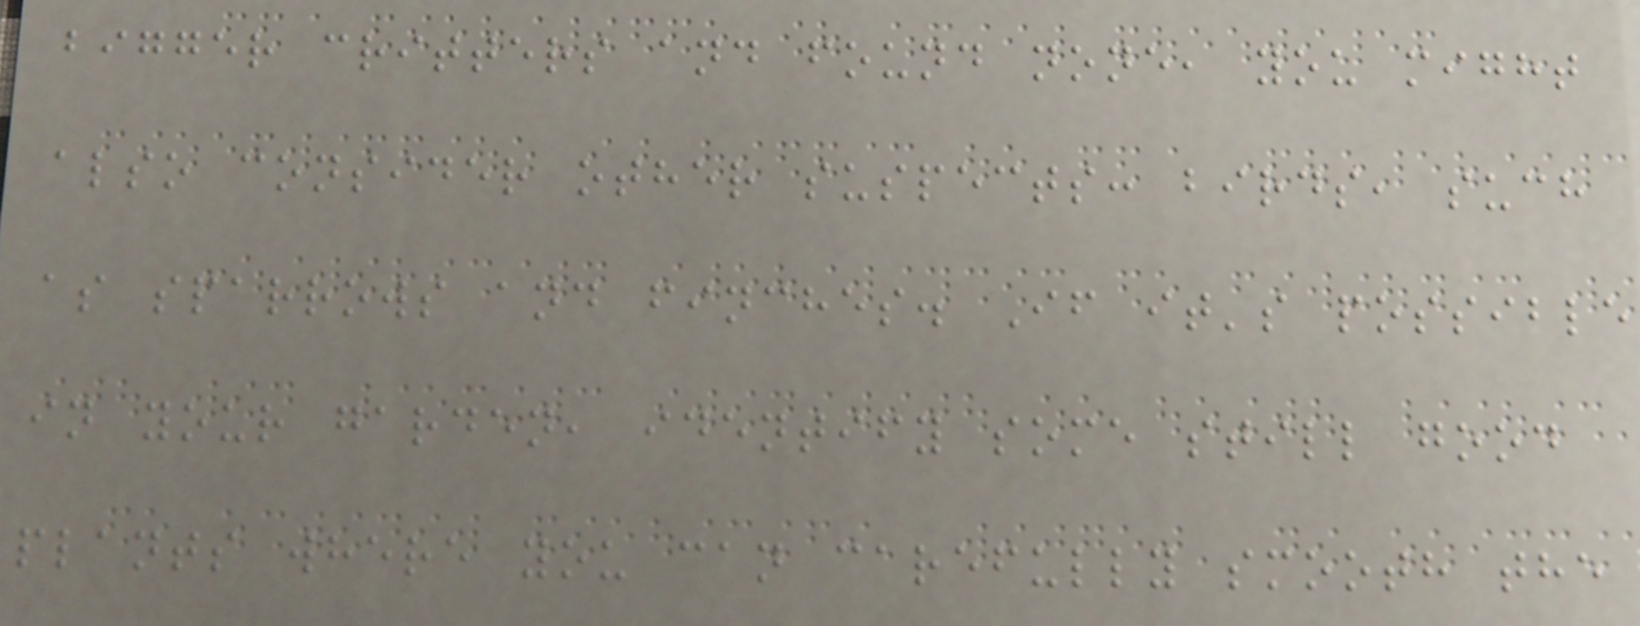bigger critters and found none, you might
also consider other suspects: birds, such
as sparrows and finches. If it's possible
in your garden, identify some still good
plants where you can carefully smooth the
